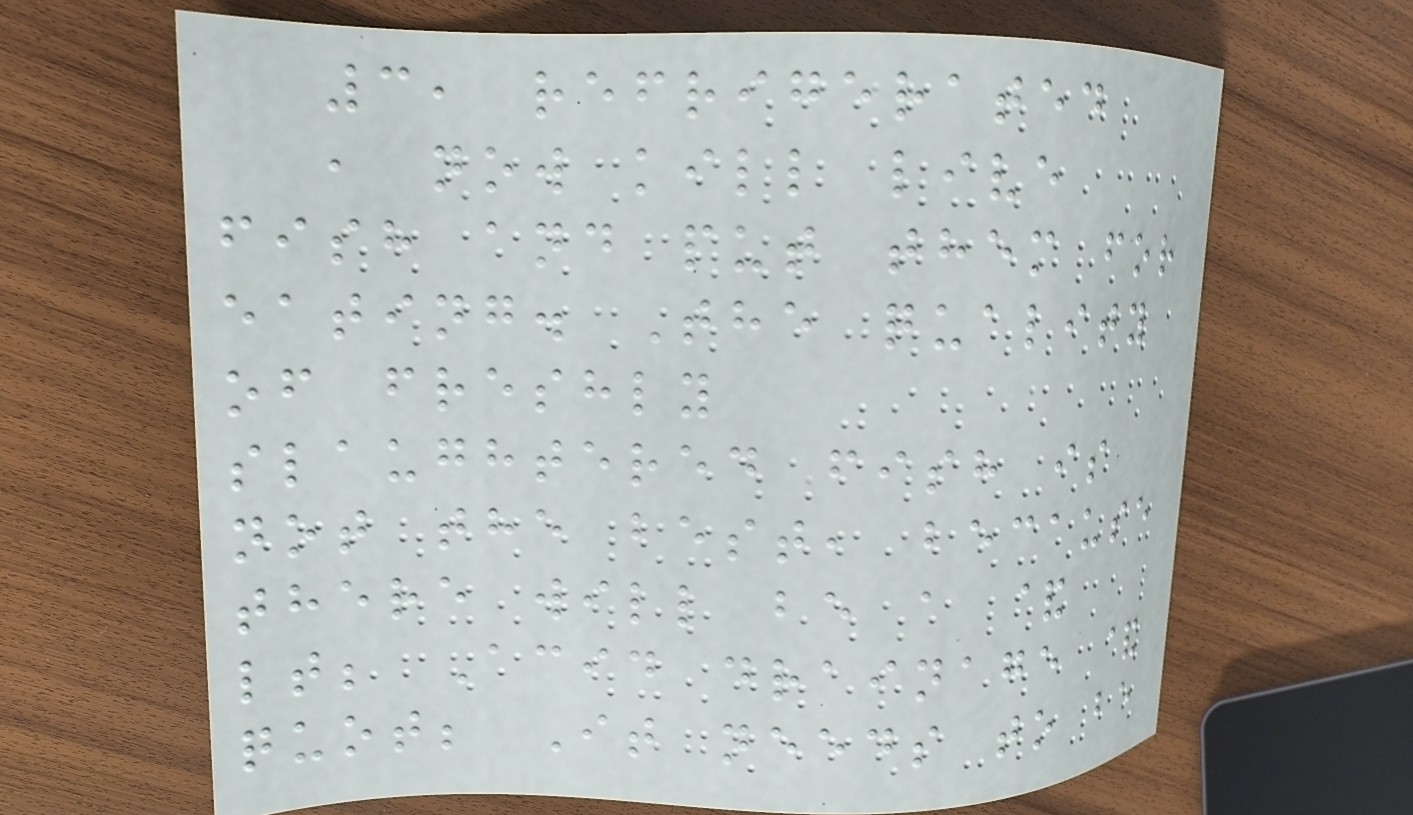3, refrigerated
, now kill live
fish and put them for
eating. The quality
of freshly
slaughtered fish is
not the best, because
there will be a &
lt; Acid drainage &
quot; It needs to be
